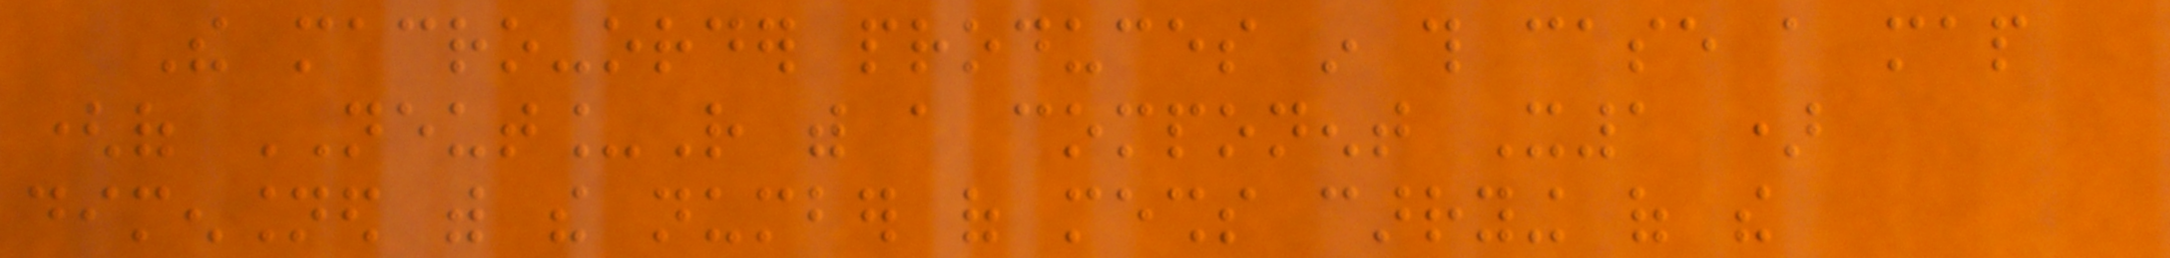The macro-order produces in this case a map
(of NEUT_R with a component X1 )
dimensioned with the number of meshs carrying of the
